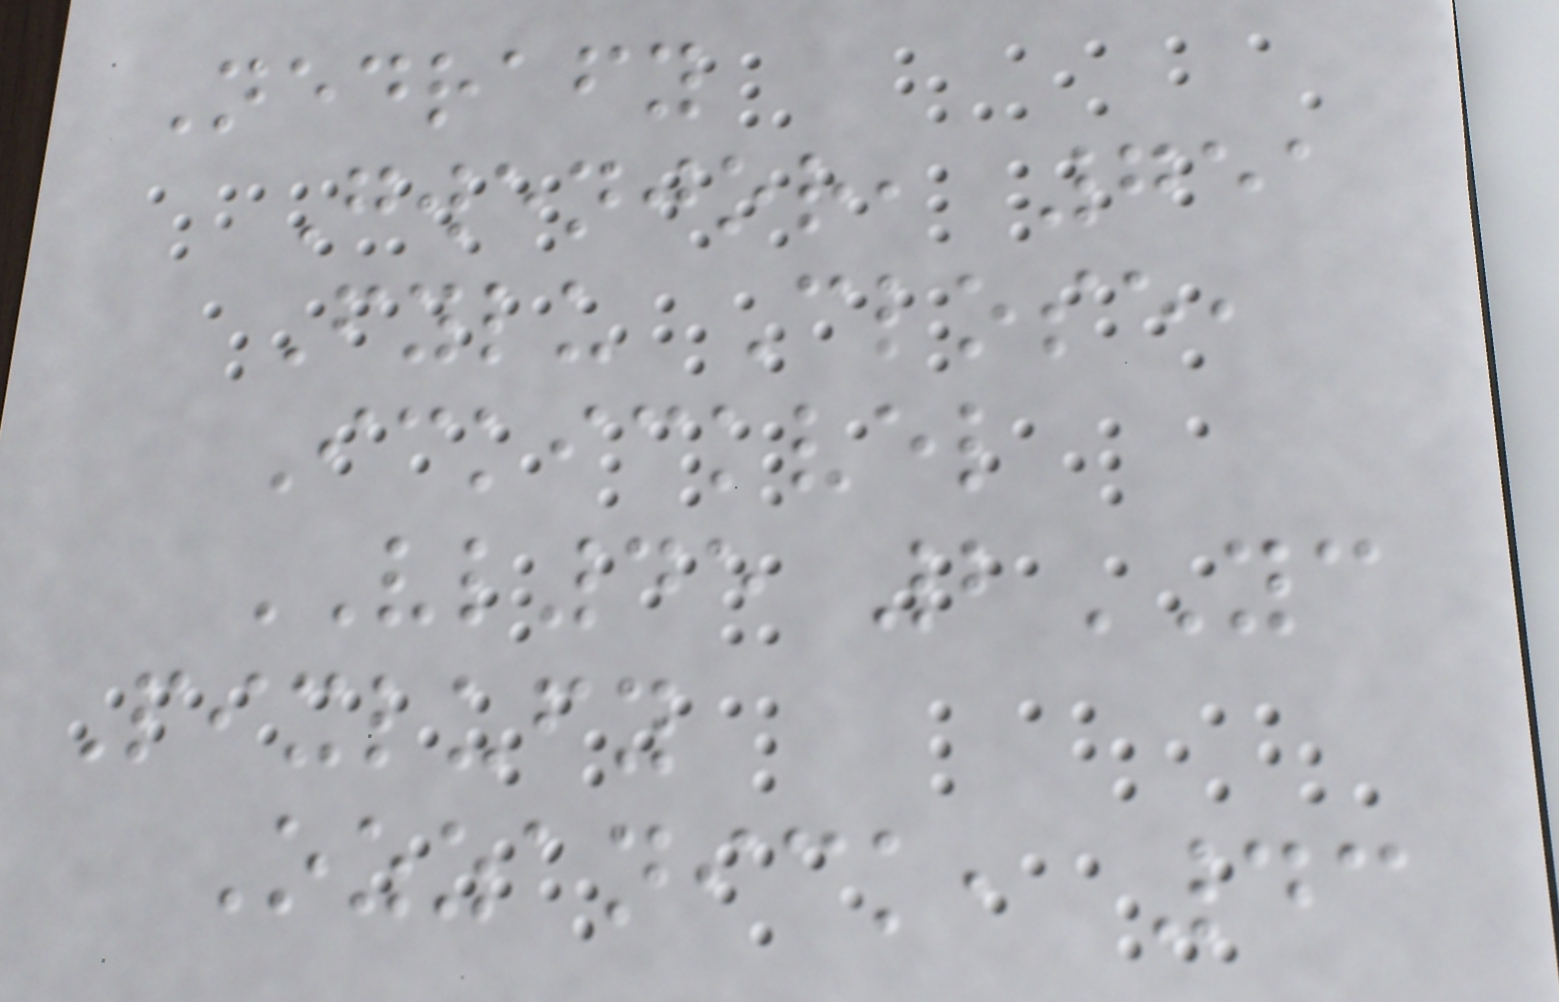Nedrafy
Gwenjor, 751
Fylu Close,
Ickickvel
VL45 2YC
Pixlufy
Ozzanick, 43
